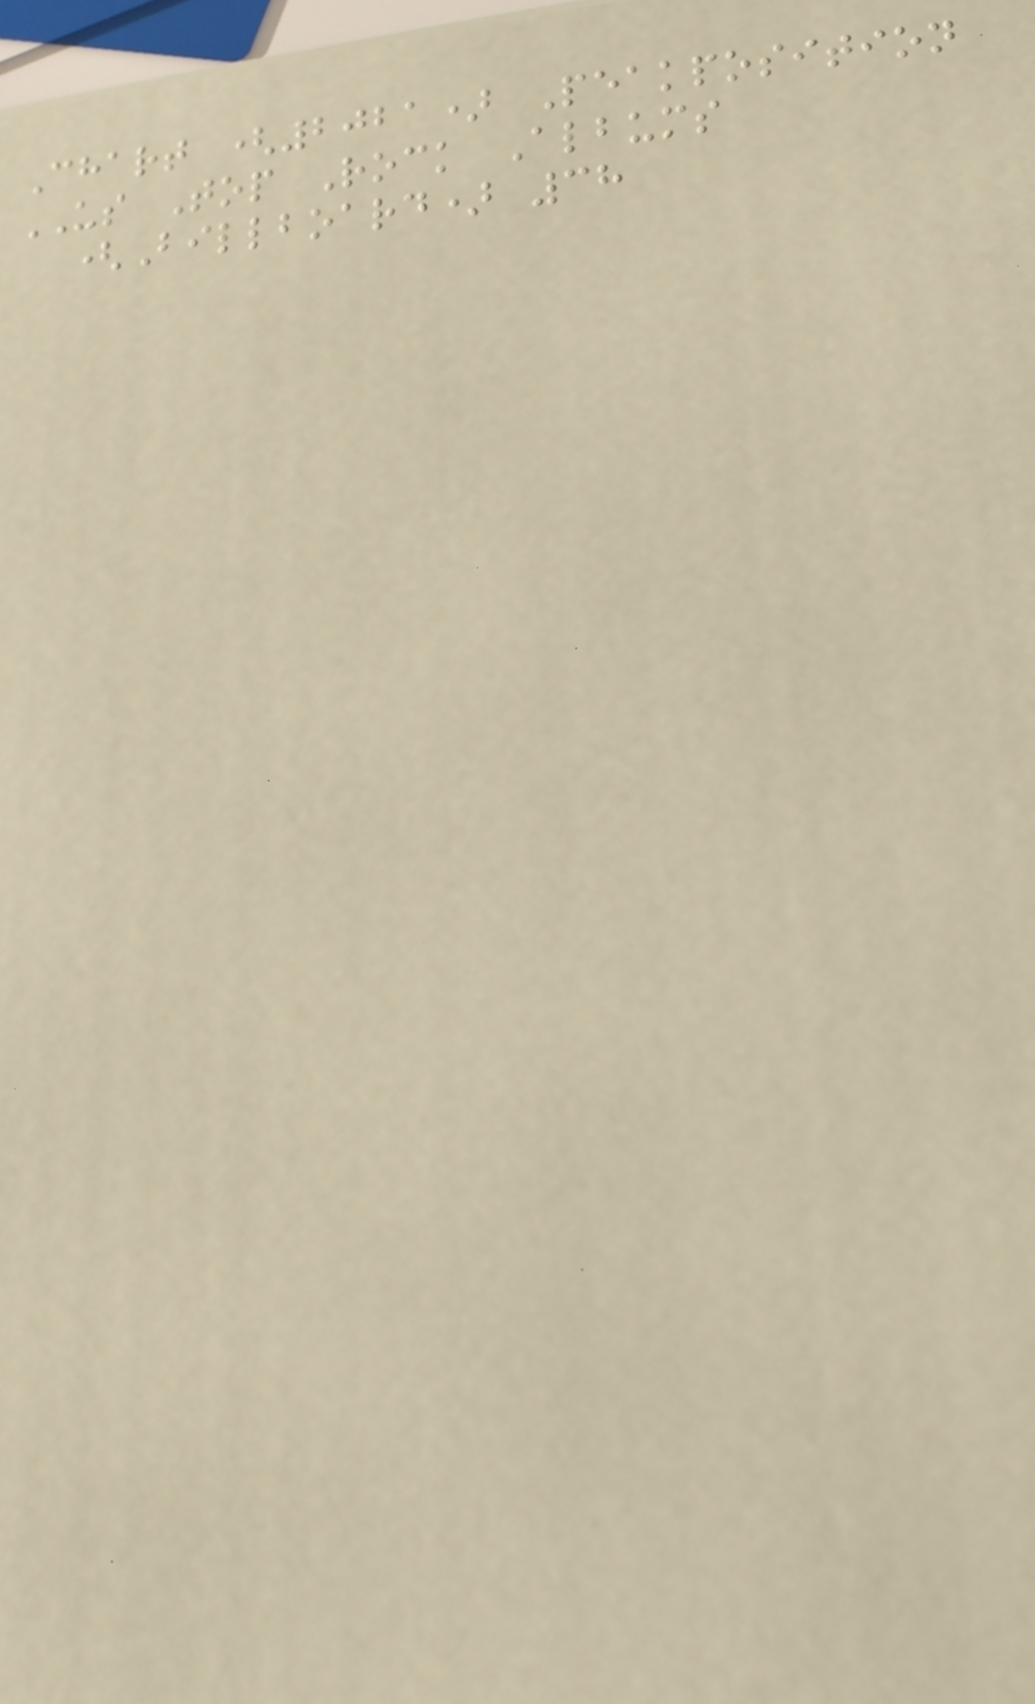Chart (2021) Peakposition
US Top Rock Albums
(Billboard) 38
